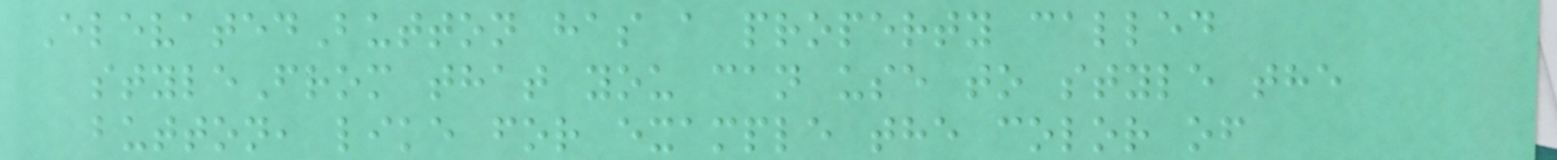ElevatedButton has a property called
styleFrom that you can use to style the
button, like for example the color of
